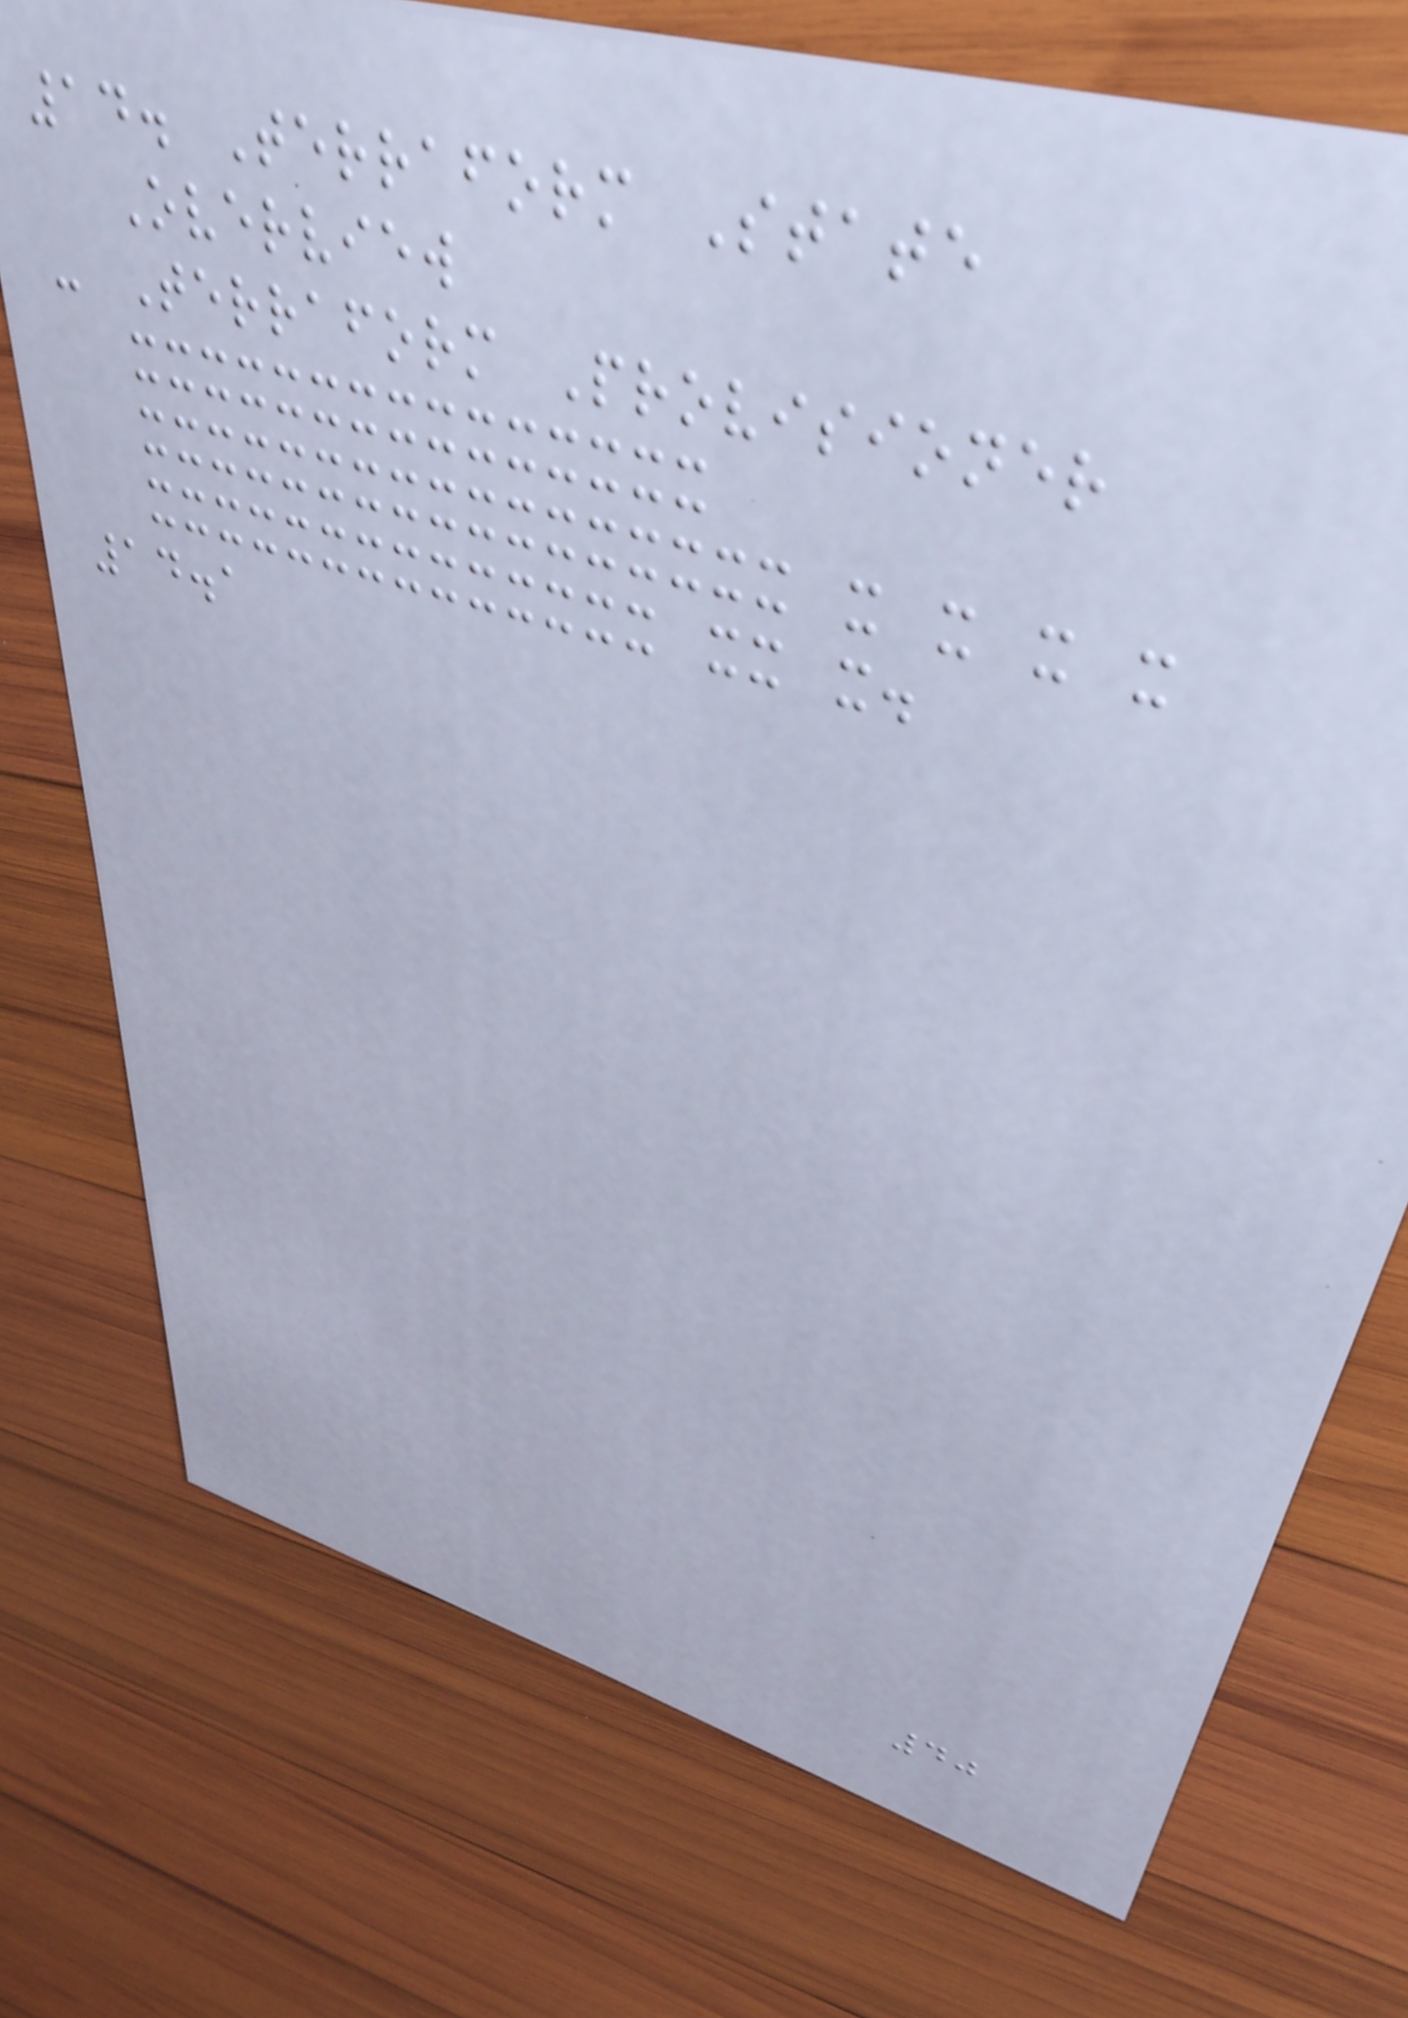14. Terraform State
Overview
- Terraform Provisioner
xxxxxxxxxxxxxxx
xxxxxxxxxxxxxxxxx x x x x
xxxxxxxxxxxxxx xx x.
14.1
40
